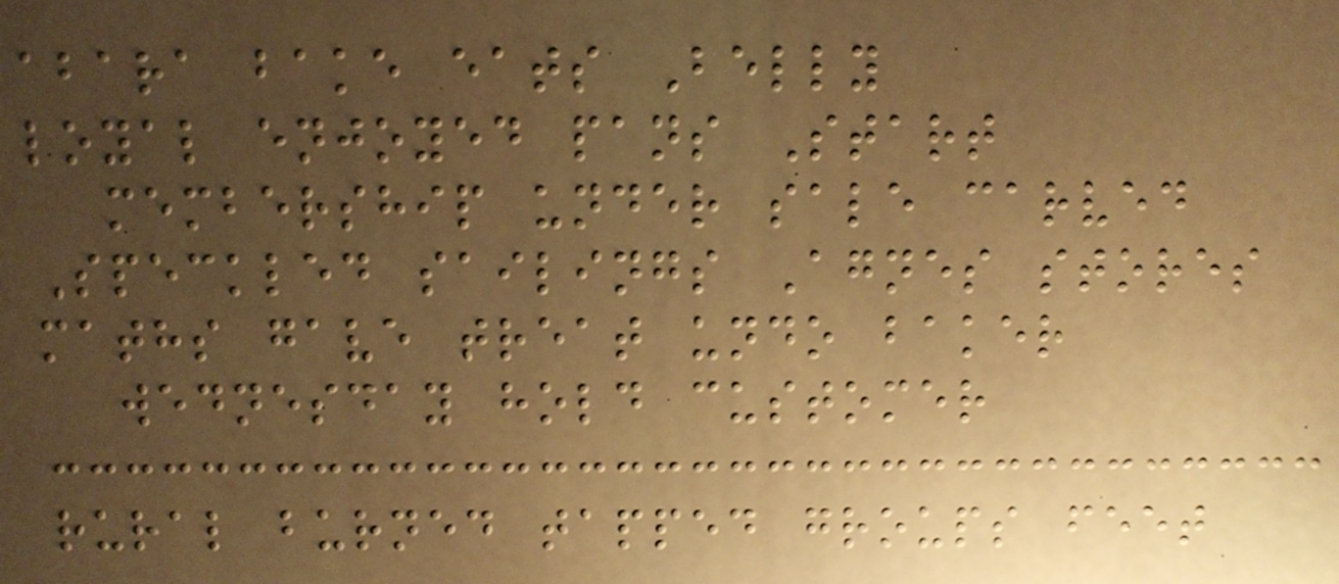abara bake eats Belly
loyal enjoyed pans Start
membership under sale carved
Speckled sailings Agnes stores
maths gave treat undo baker
wednesday hold customer
rural burned tapped groups feet
